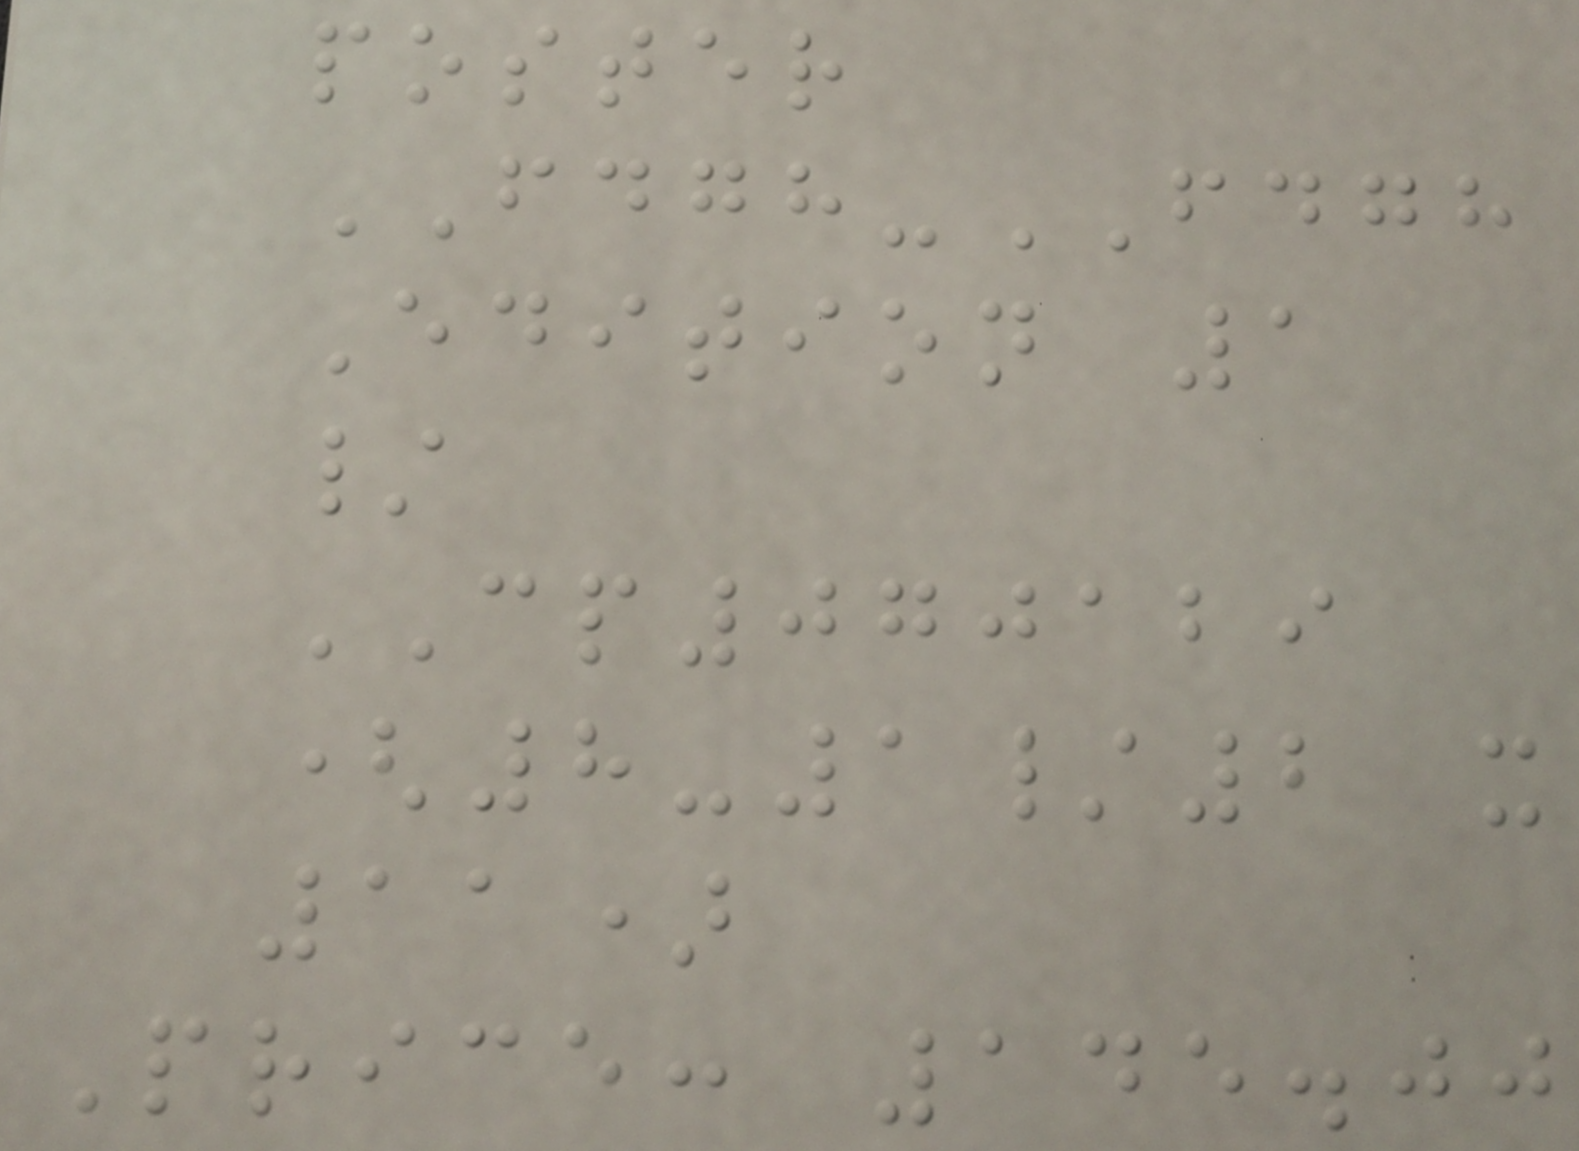poster
FDGH-FDGH
Edition 1
/
CP070129
(8-1/2 x
11)
Price: 145.00
